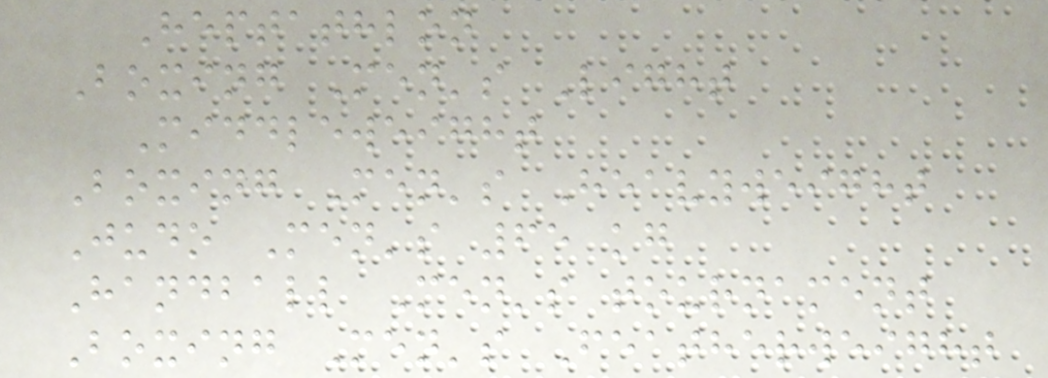Heptathlon
Boxing Men's Light
Middleweight
Boxing Men's Heavyweight
Judo Men's 65 kg
Handball Men's tournament
Boxing Men's Featherweight
